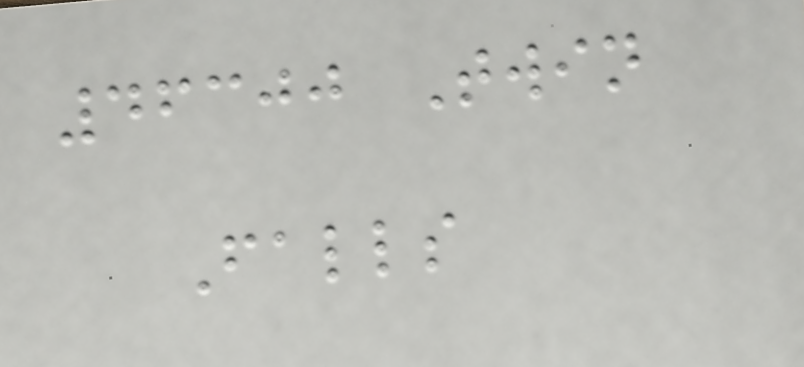46300 Twin
Falls
